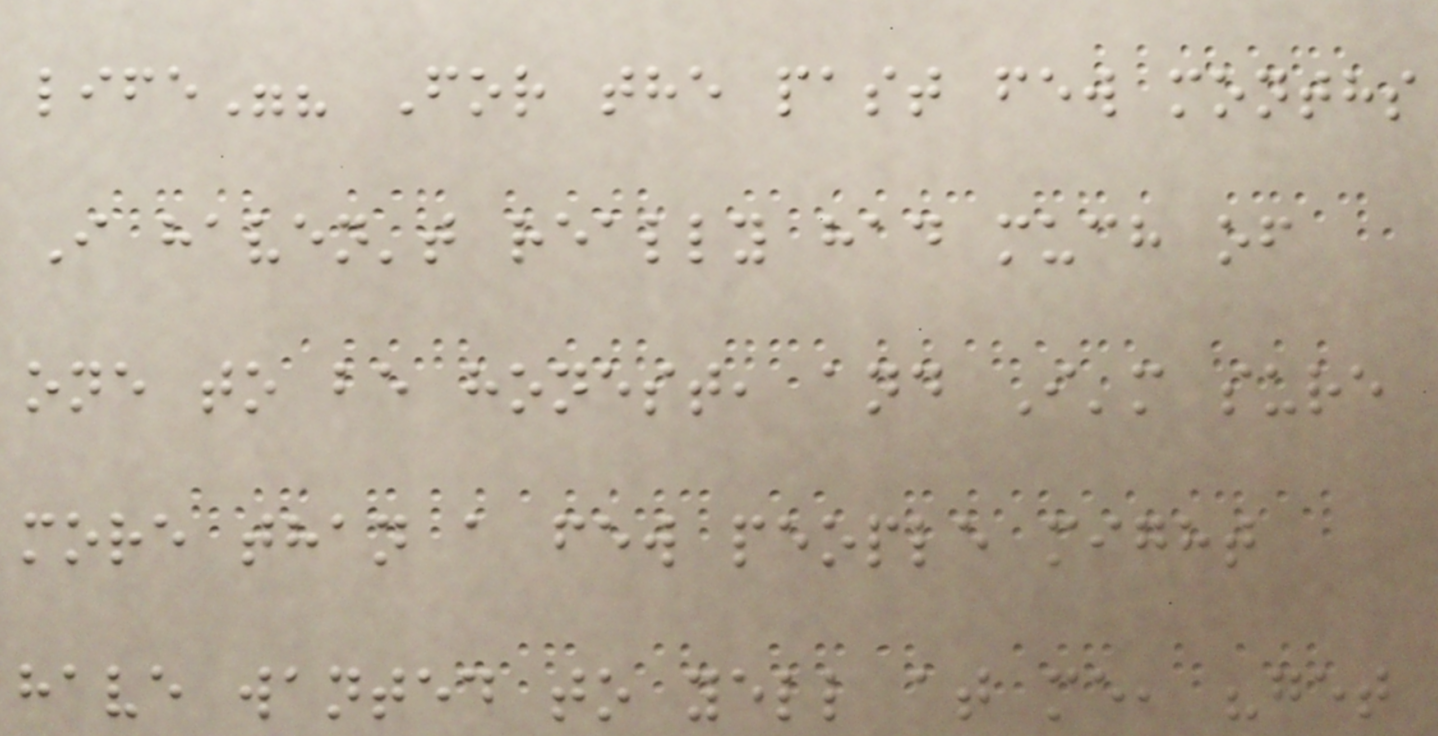life"? For the past few months
I haven't really had much of
one to be honest, and I'm sure
more than a few people might
have wanted to yell at me, "get
